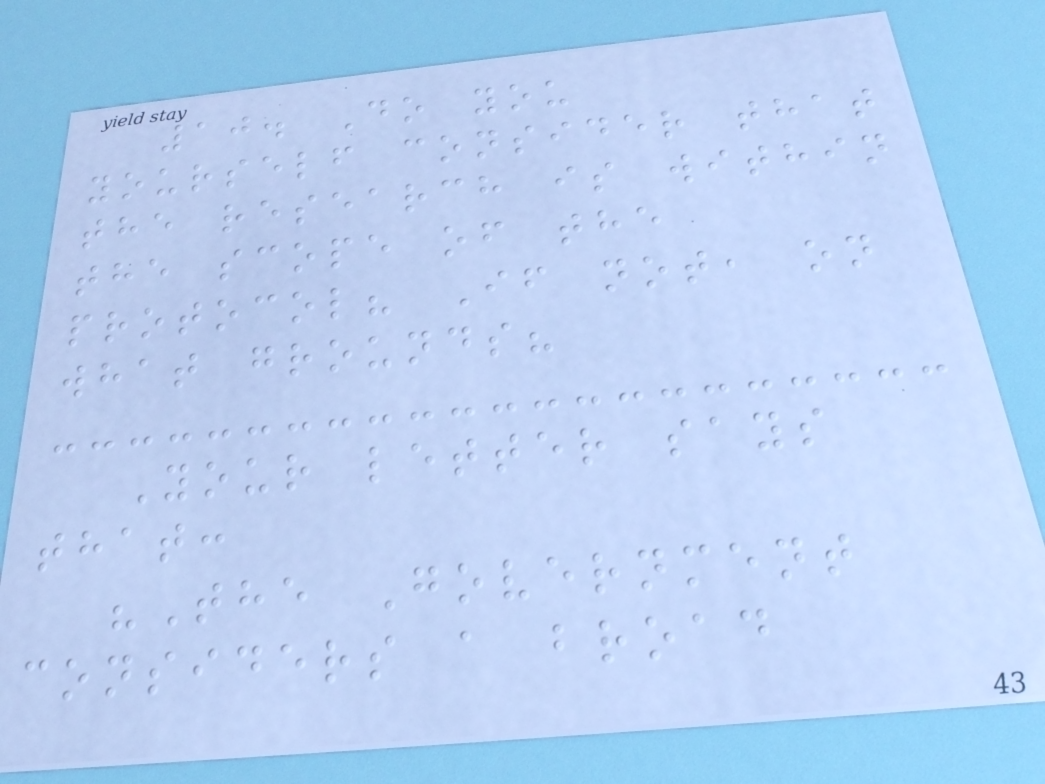10. Do you
yourself consider that
the research is within
the scope of the
protocol? If not, on
what grounds?
Your letter says
that:
"The Government
considers a broad
